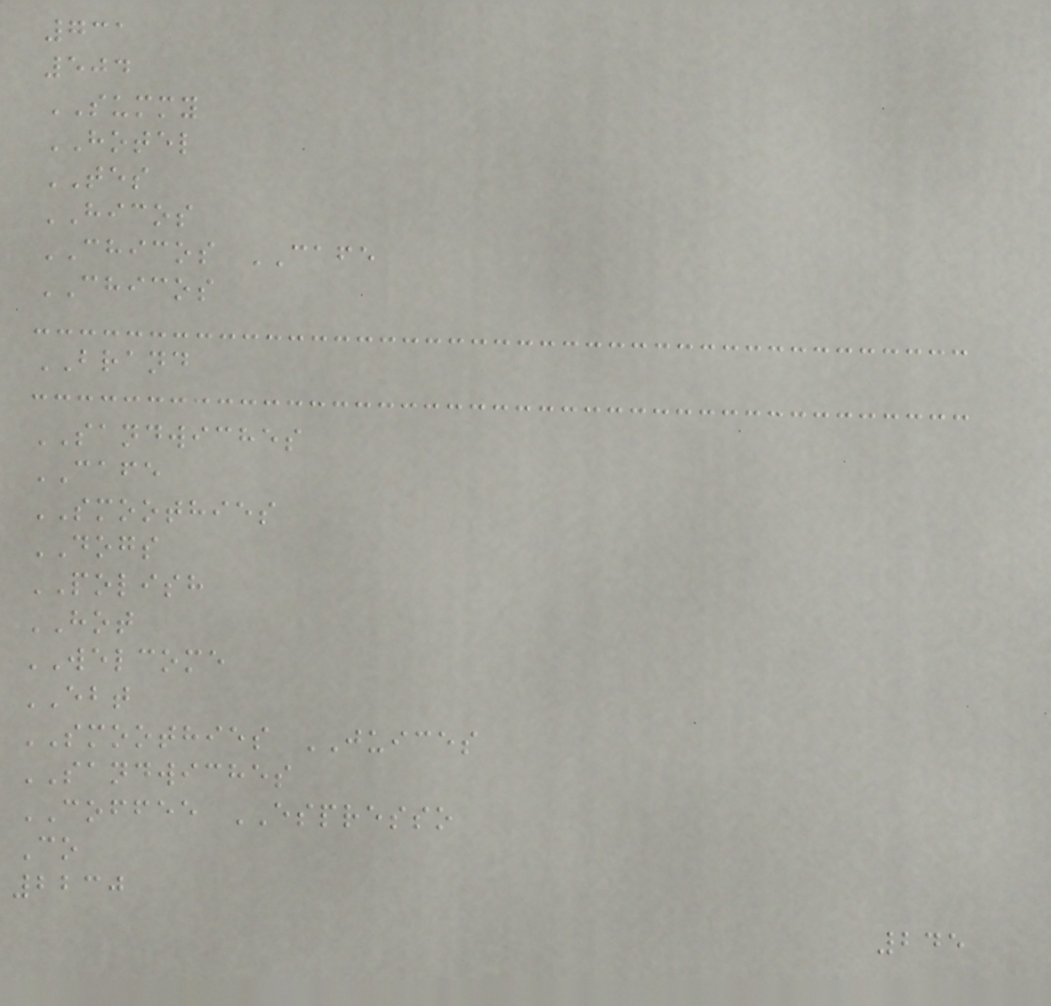731
504
SUMMY
HOTEL
TES
HICOS
CHICOS CAFE
CHICOS
BRAND
SANDWICHES
CAFE
SMOOTHIES
DOGS
POLISH
HOT
WELCOME
EBT
SMOOTHIES JUICES
SANDWICHES
COFFEE ESPRESSO
Co
2230
245
